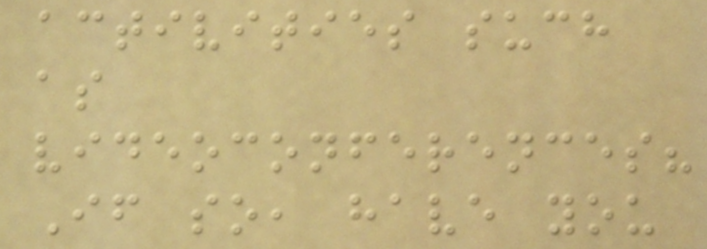activities such
as
videoconferences?
If so, have you
